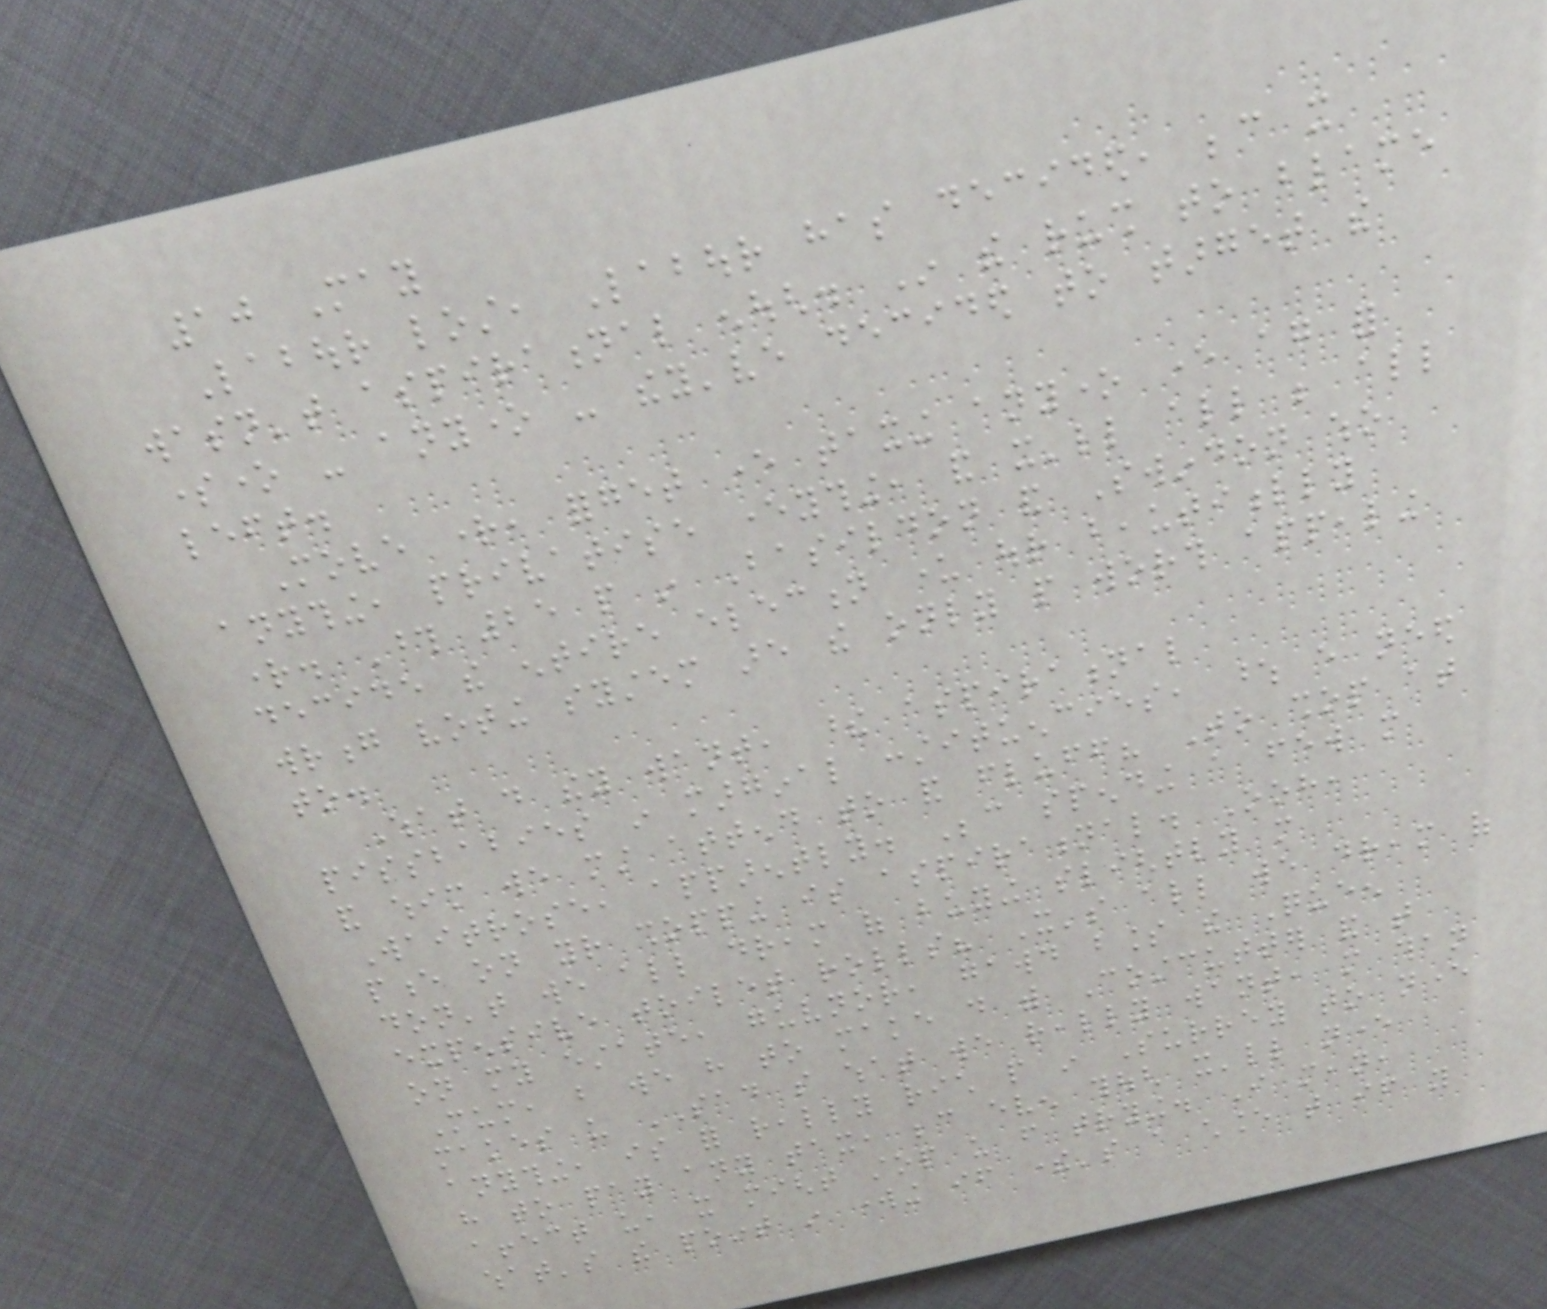10 May
Labour lost, Labour has decided, because it
wasn't aspirational enough. In the rush to blame
someone - anyone - they've decided to target the
left.
Move right, forget ever taxing anyone ever again for
anything, privatise everything, and it'll all be all
right. Those 25 people in Basildon and Swindon who
decide the entire election under our beautifully
wrong voting system are the only people worth appealing
to.
What do they want, these aspirational
pissbabies in marginal constituencies, whose every need
and whim we must attend to and fluff? To shop at
Waitrose, apparently. Because spending a few more
pence on your shopping is aspirational. Ooh,
don't we all dream of buying slightly more
expensive toilet rolls? It's all we dream of
on my estate, guvnor, gawd bless the Queen
Mum, but we have to make do with Costcutter and that
makes us SAD so what we really want, more than
anything, is for really rich people in Surrey to never
have to pay any tax, because even though it'll never
affect us, it might stop us from trying. I mean,
what's the point in working if there's a chance that if you
